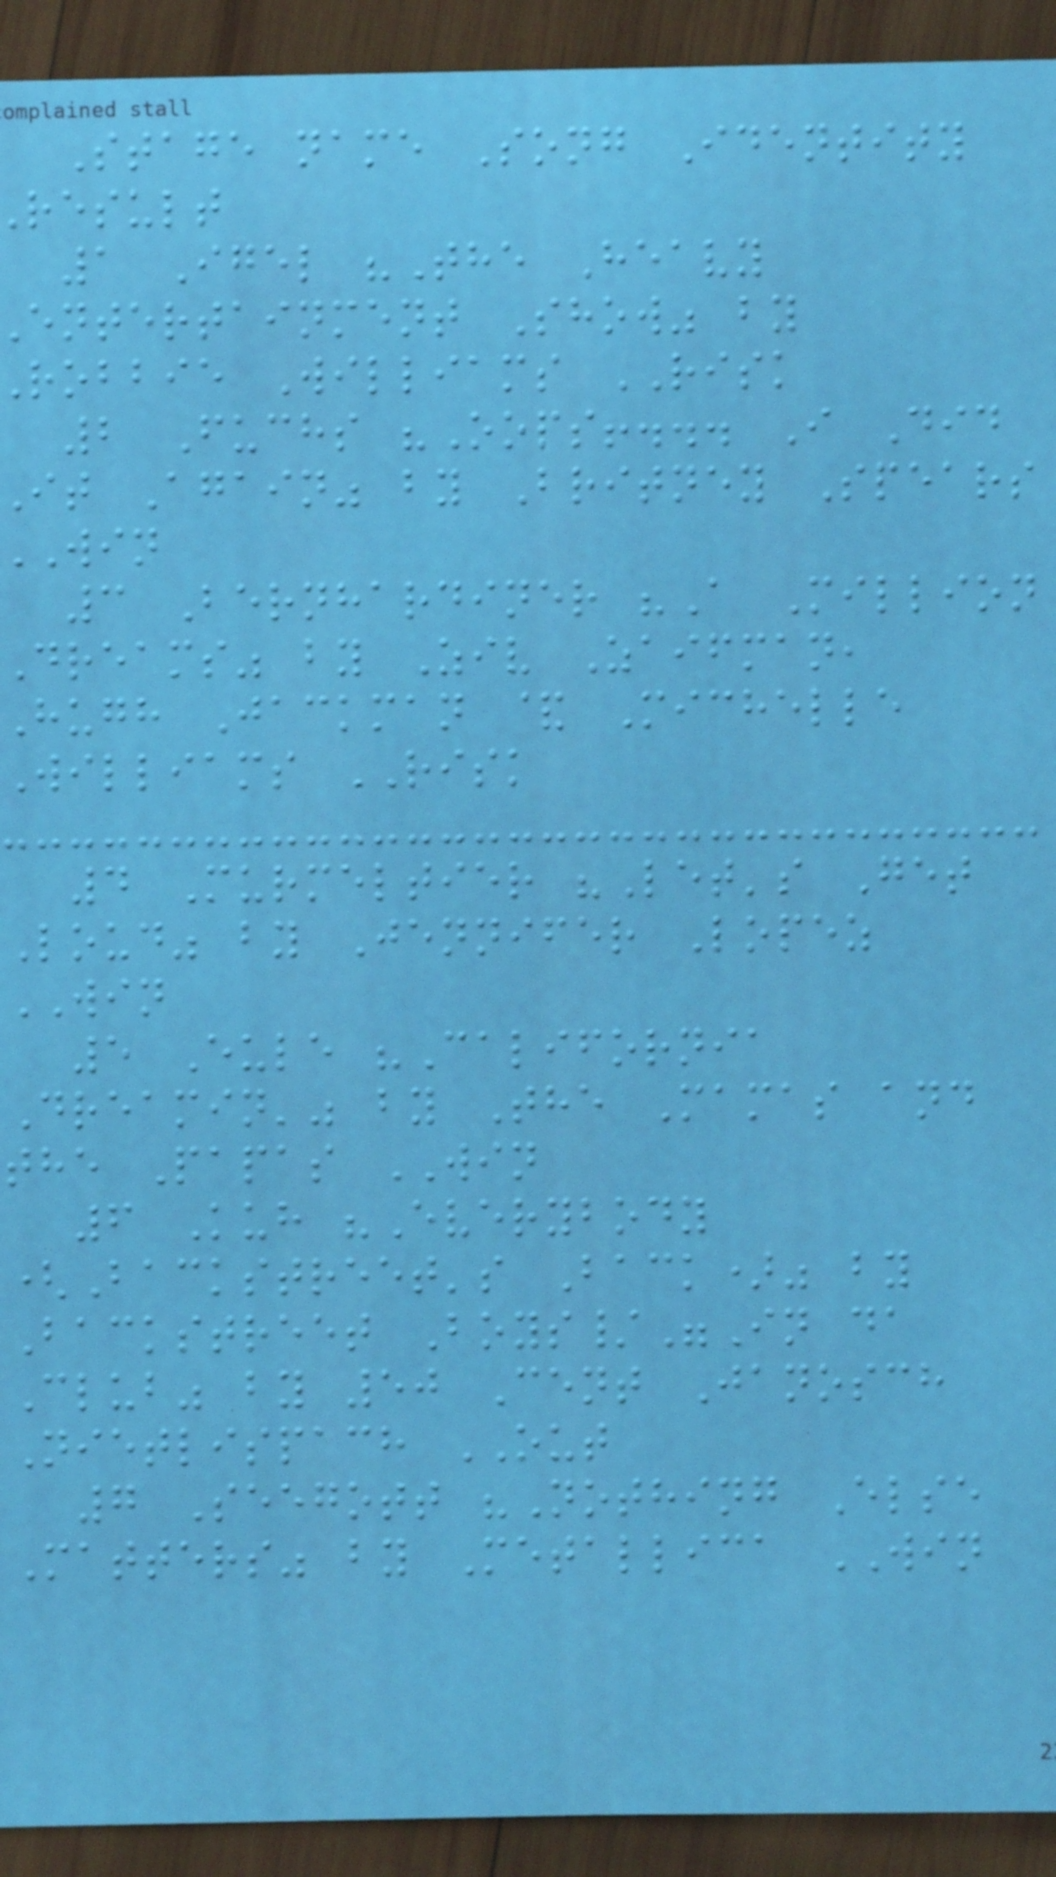Stage name Song Identity
result
1 Igel "The Heavy
entertainment Show" by
robbie Williams RISK
2 Fuchs "Oops!... I Did
it Again" by Britney Spears
3 Bernhardiner "A Million
dreams" by Ziv Zaifman,
hugh Jackman & Michelle
Williams RISK
4 Murmeltier "Let's Get
Loud" by Jennifer Lopez
WIN
5 Eule "California
Dreamin'" by The Mamas and
the Papas WIN
6 Kuh "Everybody
(Backstreet's Back)" by
Backstreet Boys/"In da
Club" by 50 Cent Janosch
Nietlispach OUT
7 Seegott "Nothing Else
Matters" by Metallica WIN
